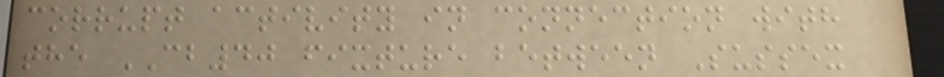corrupt activity in connection with
the CB40 fixture between Sussex
